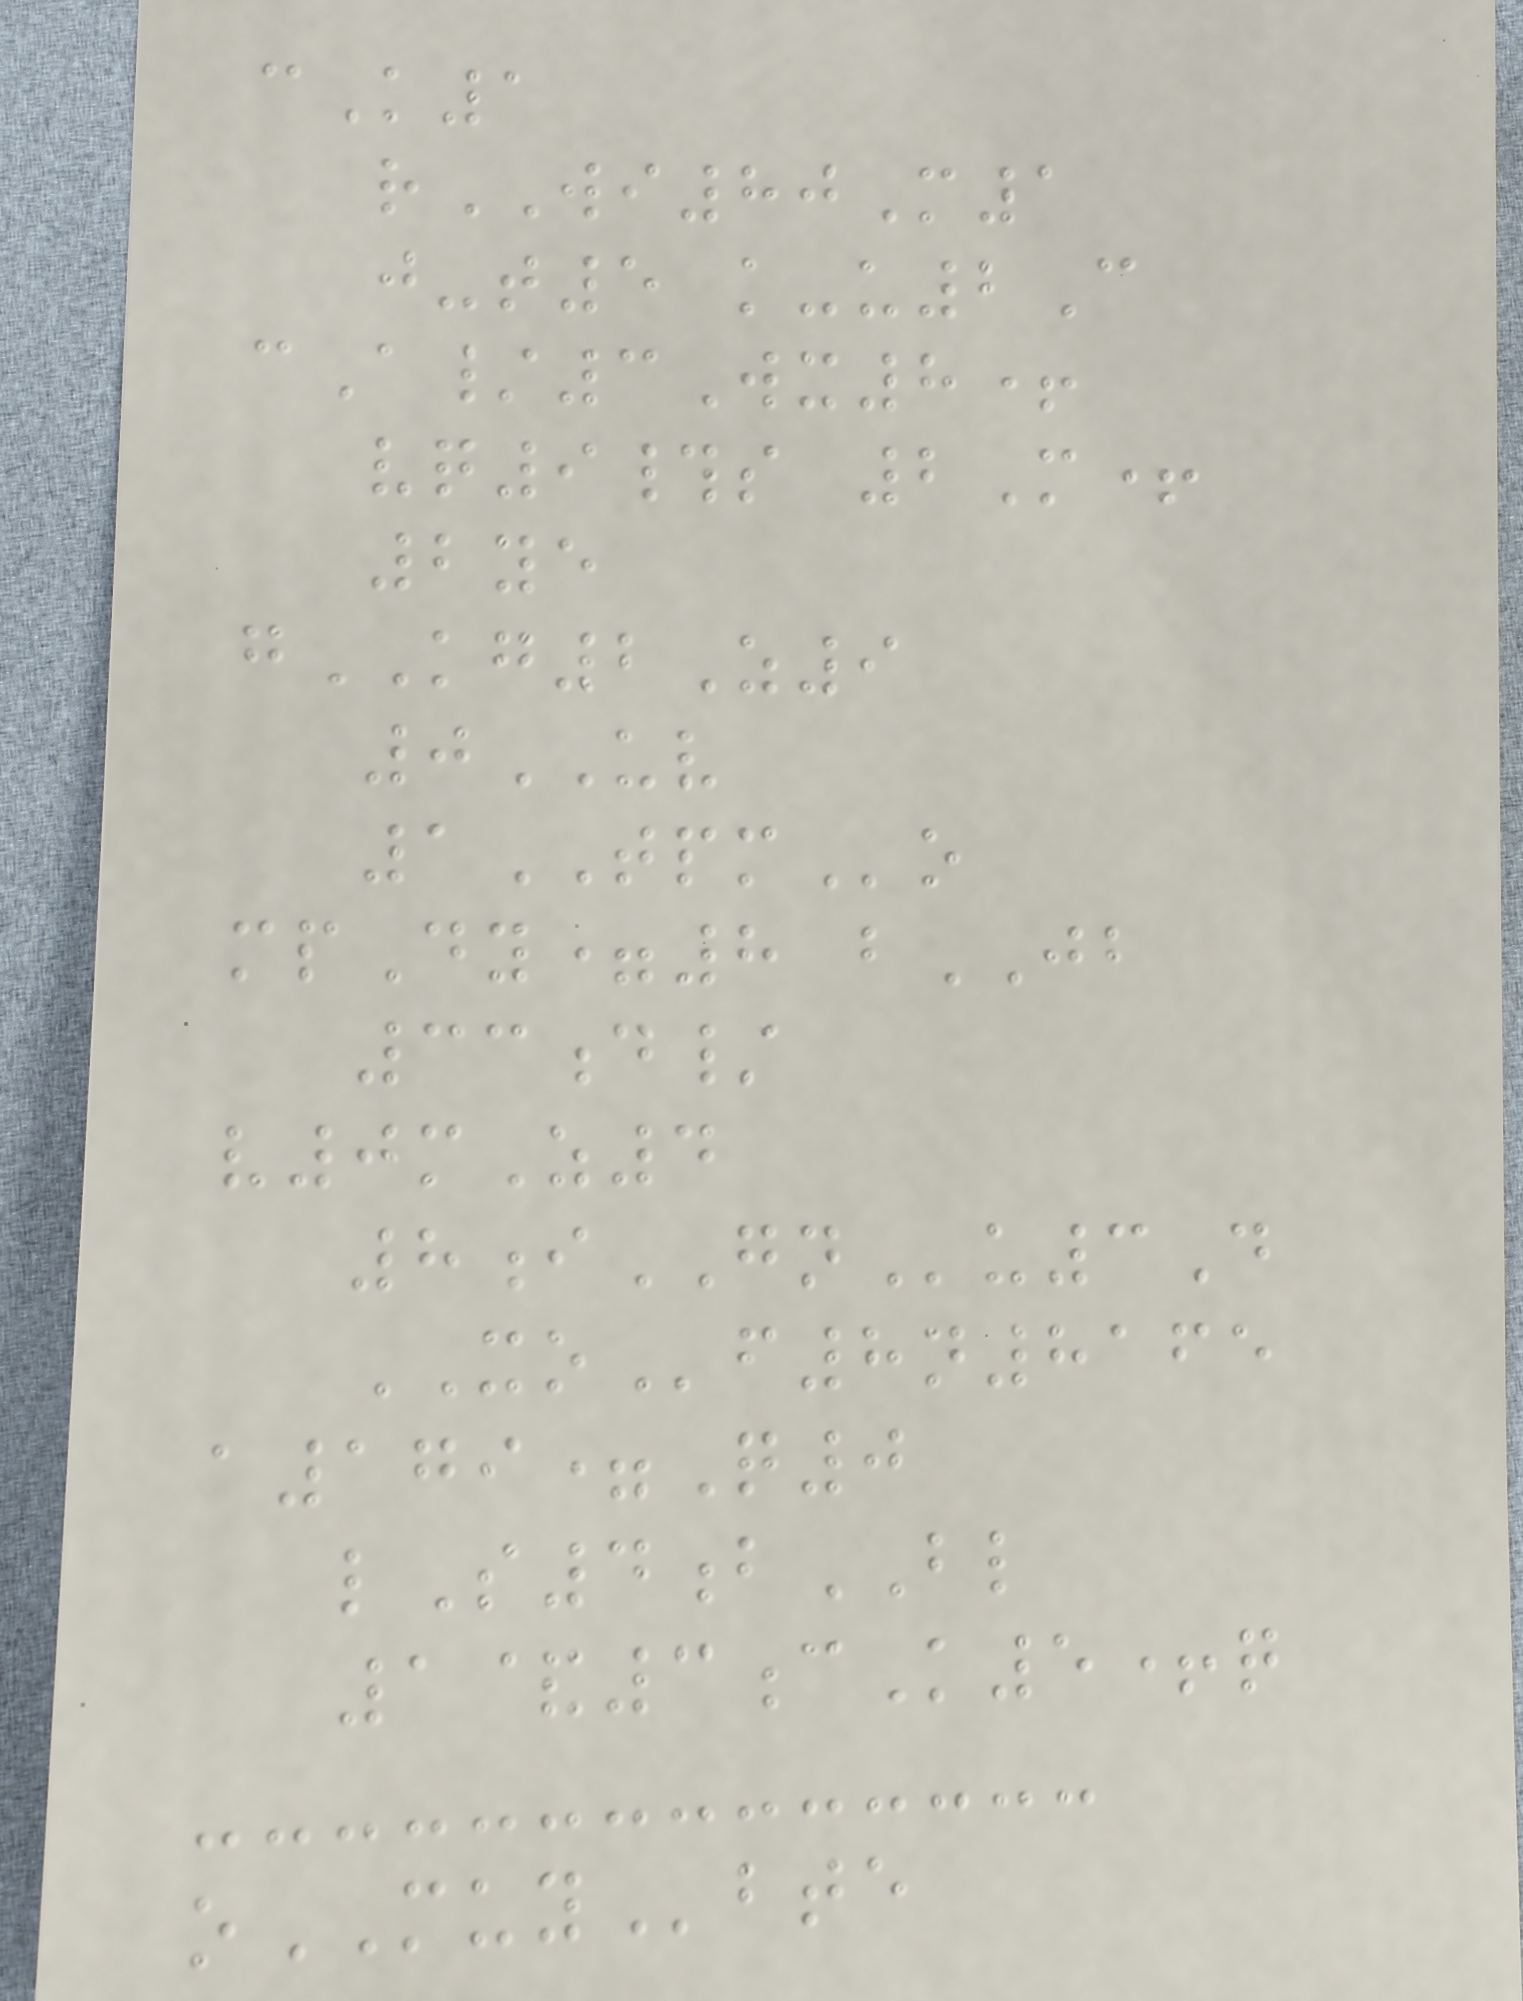cK1
rWI80M1
j-t5 k-u2C
cA/3Wx8+
vq9#s 2M+
2ye
gKG2Z9
0UV
1TPMo
mpDy=8 bJB
33d/
v0mZ4
8iGNu3D
XOf8n8165
a179=Q0
lS4bBL
1&3cK5+q
oMUYbte
